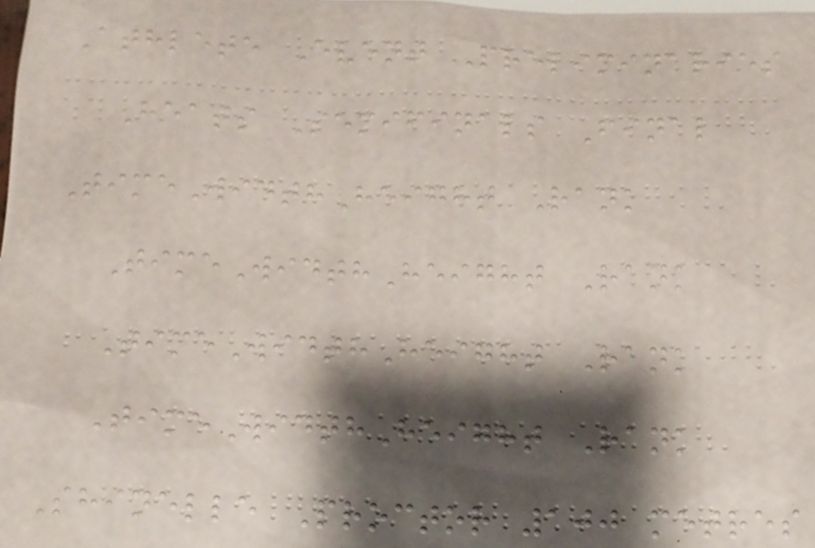Athlete Event Preliminaries
Heats Semifinals Final
TimeWidthHeight Rank
TimeWidthHeight Rank
TimeWidthHeight Rank
TimeWidthHeight Rank
Shinelle Proctor 100 metres
